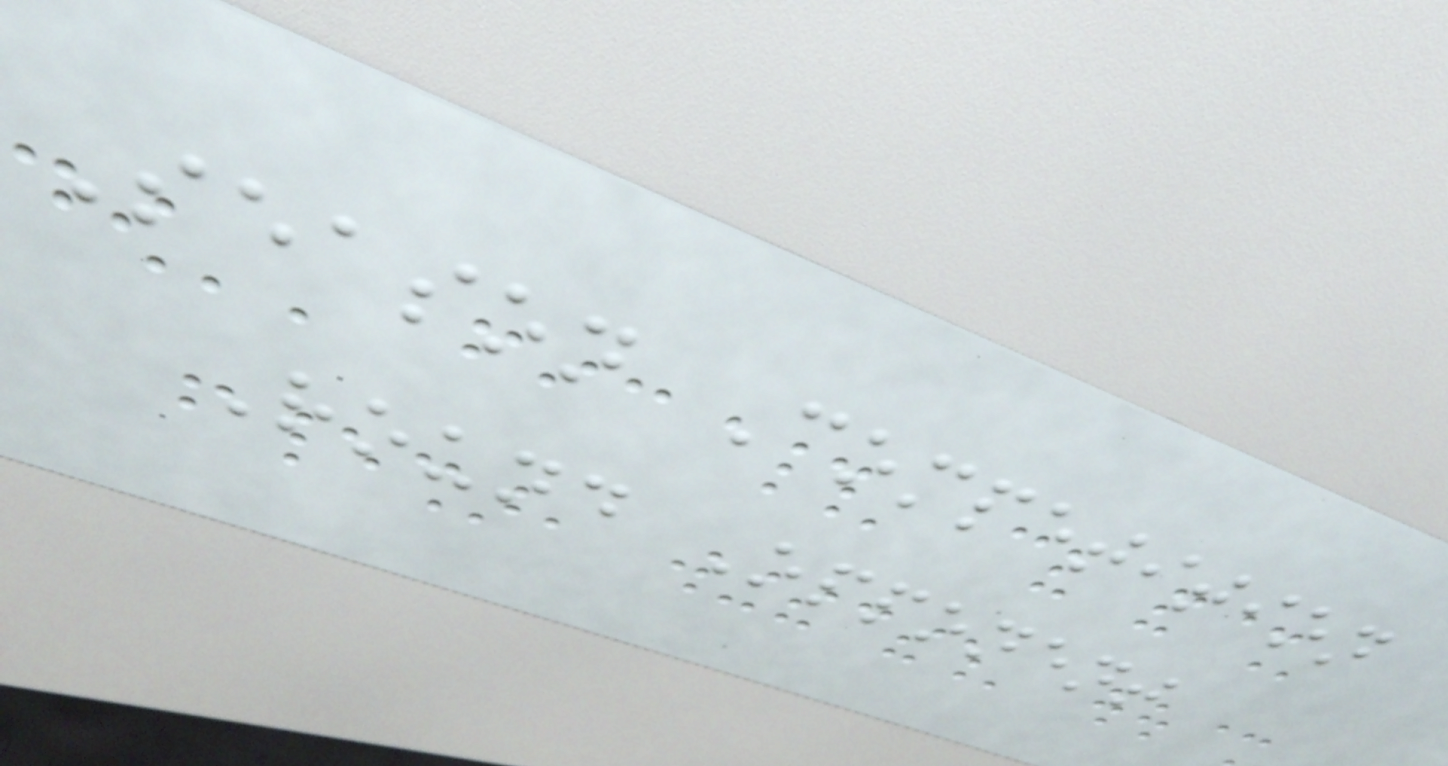Season Competition
Round Opponent
